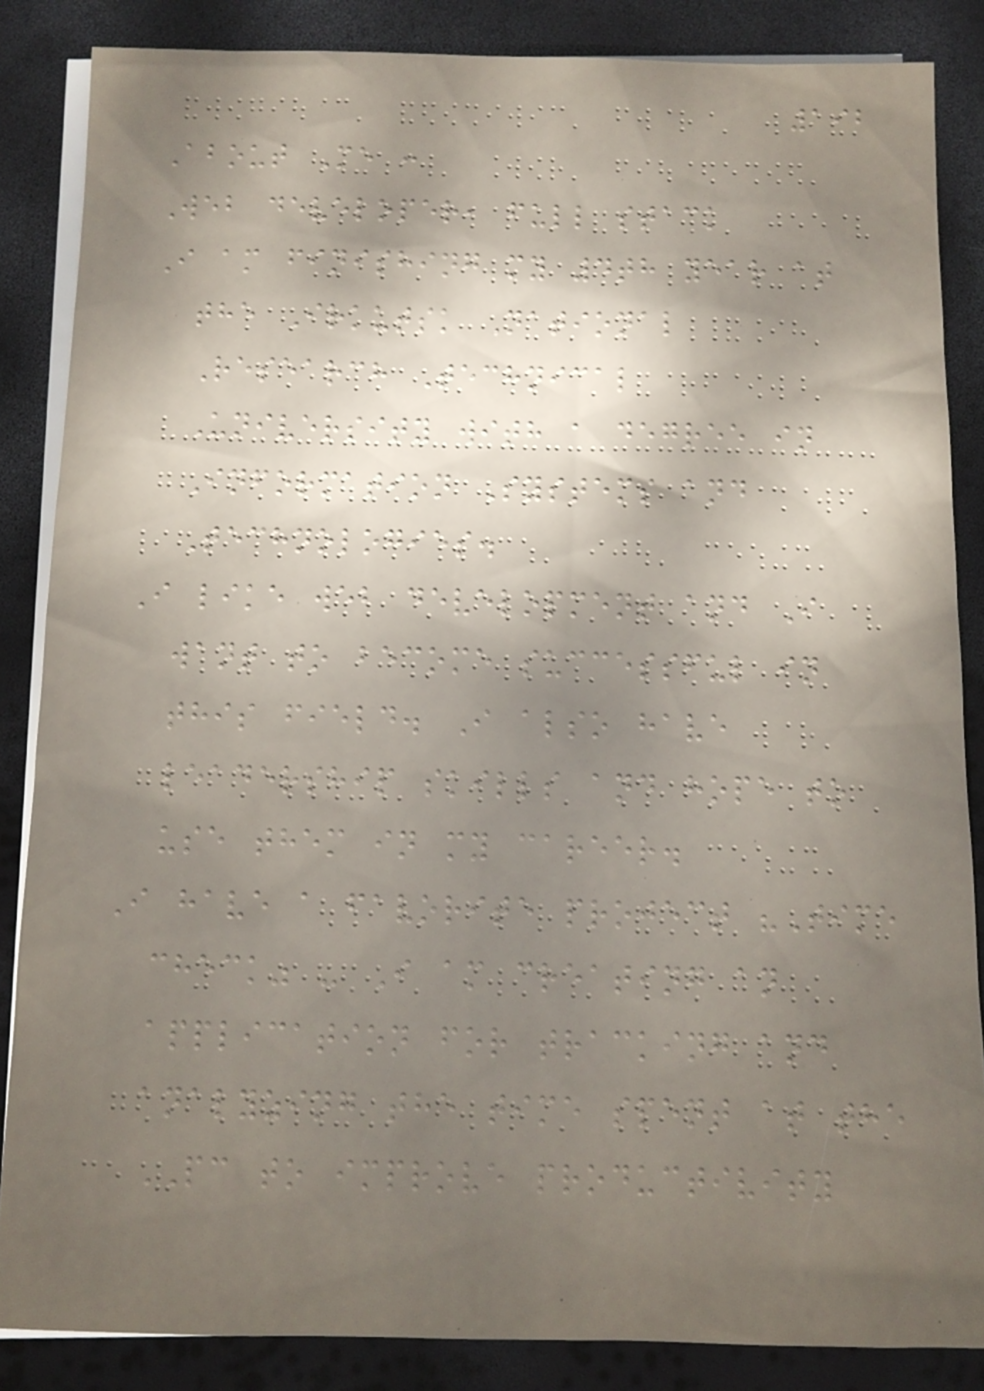192
About Me :
Web developer, full stack
I am finishing my 4th year at
the Irkutsk National
Research Technical
University with a degree in
Information Systems and
Technologies.
I like web development and I
want to become successful in
this field. I also have
leadership skills and hope to
use them in my career.
I have a favorite project "Time
check" - I am creating an
application for tracking and
analyzing the time spent at the
PC to improve productivity
